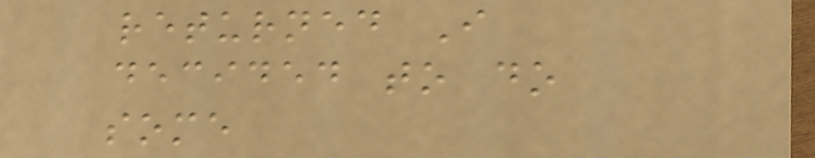returned I
decided to do
some
